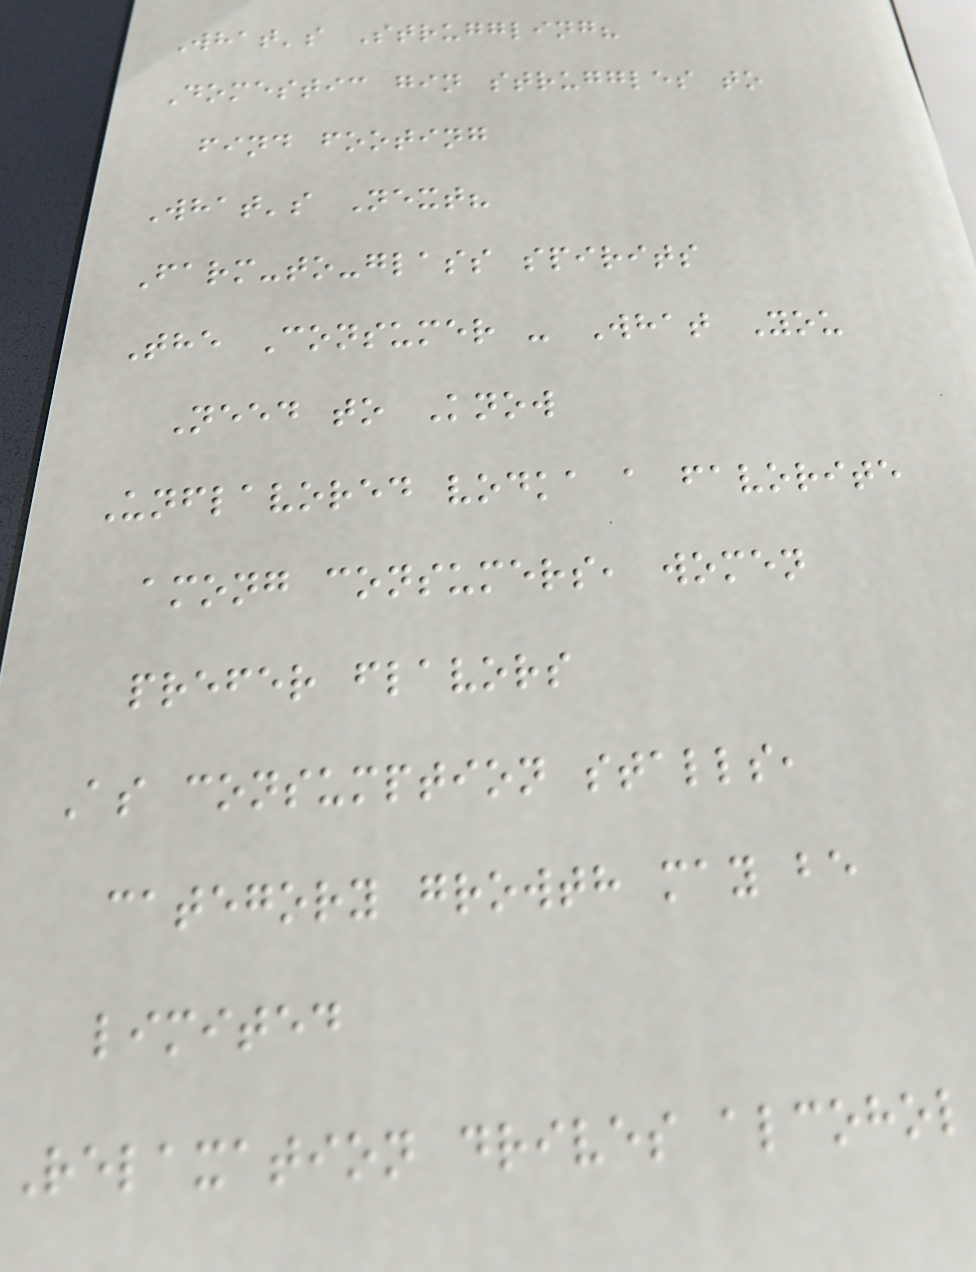What's Struggling?
Domestic gin struggles to
find footing
What's Next?
Farm-to-glass spirits
The Consumer - What You
Need to Know
Unflavored vodka a favorite
among consumers, women
prefer flavors
As consumption stalls,
category growth may be
limited
Relaxation drives alcohol
